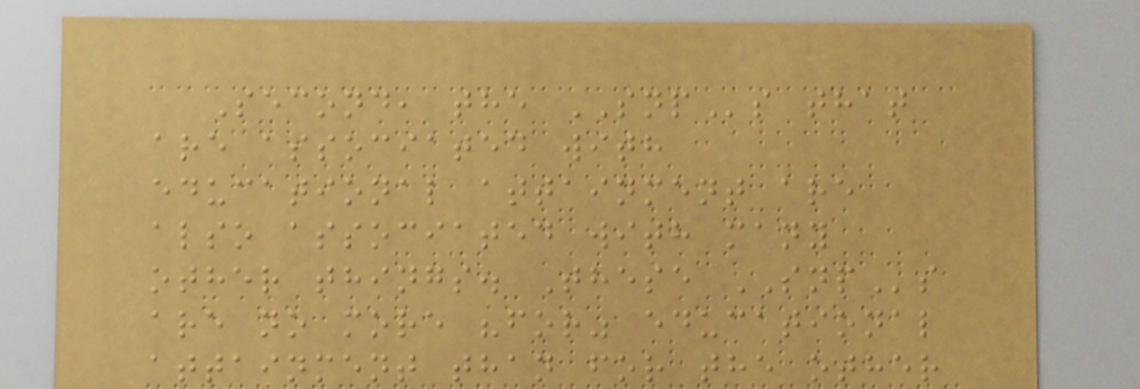Second, the SNPs that
are associated with
educational attainment are
also associated with many
other things. These SNPs
are no more "for" educational
attainment than for the other
